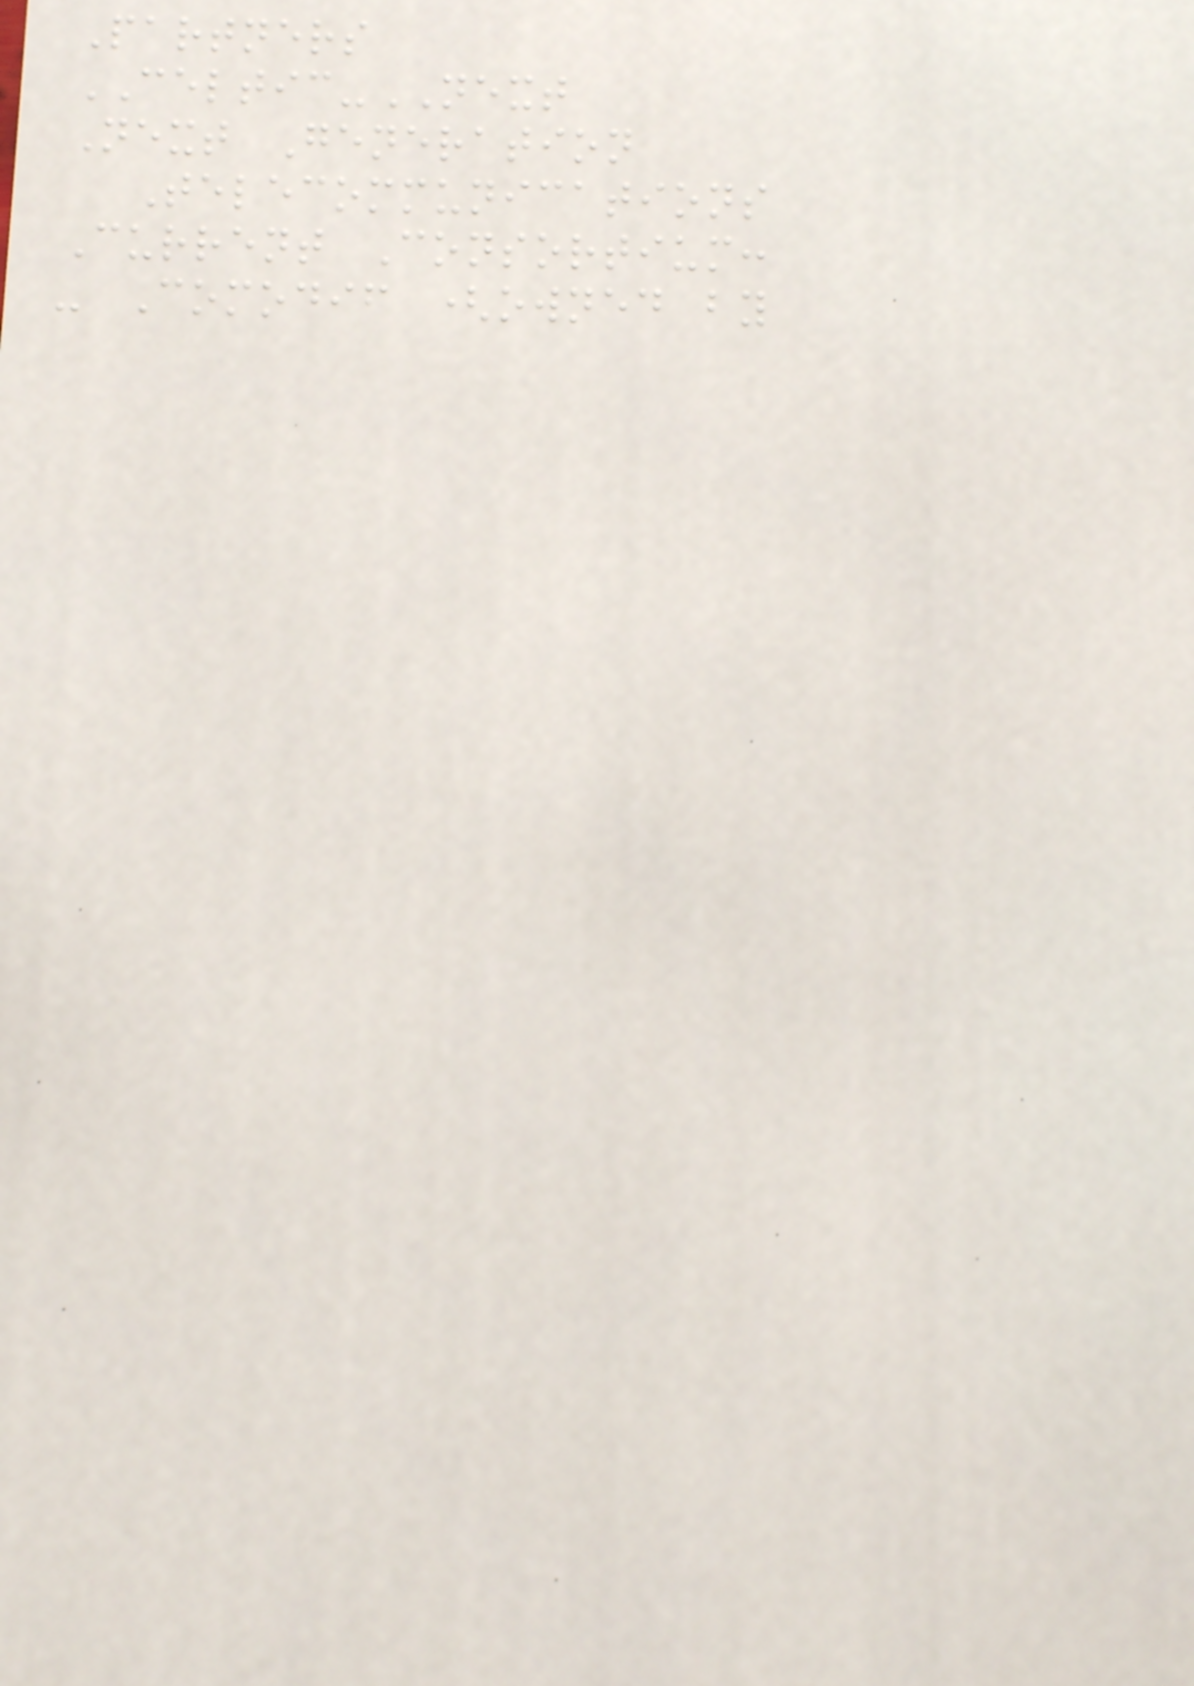Partners
CELTIC-NEXT
Next Generation
Telecommunications
Current Consortium:
- Comodif (owned by
